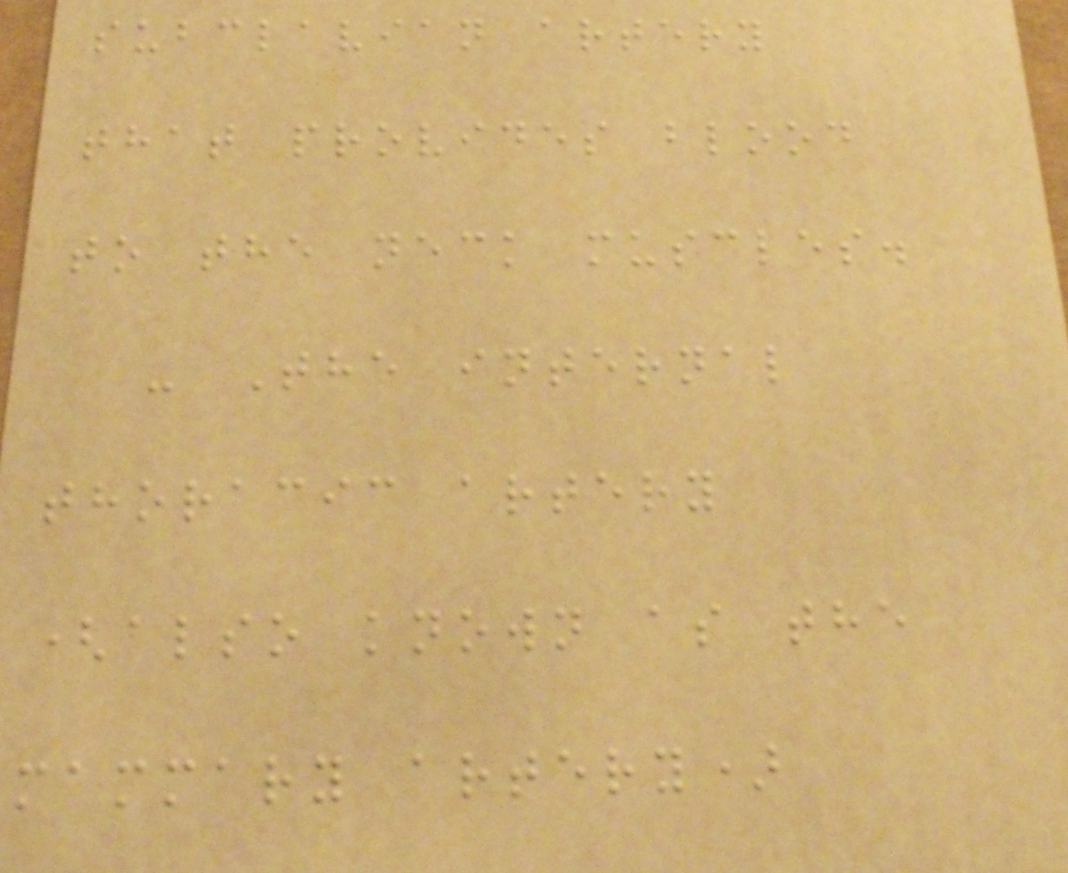subclavian artery
that provides blood
to the neck muscles.
- The internal
thoracic artery
(also known as the
mammary artery)
